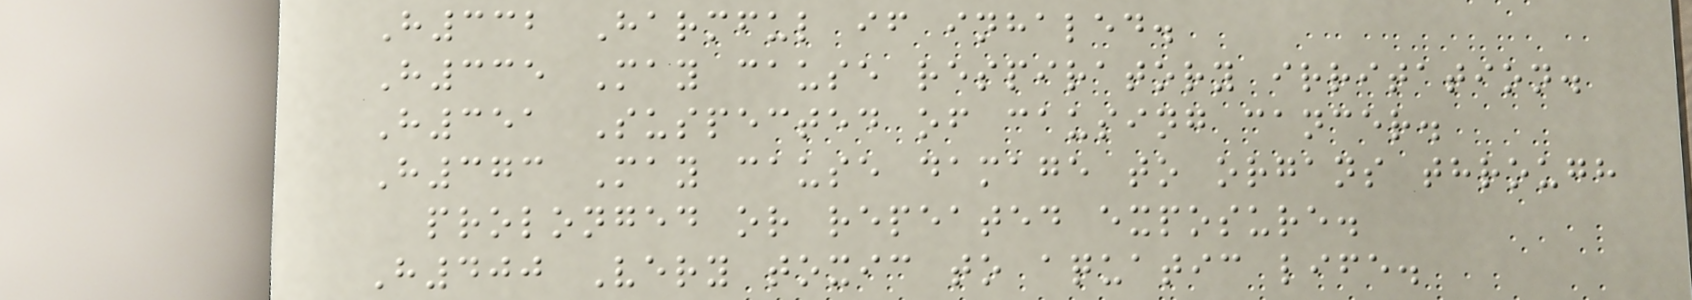H332 Harmful if inhaled.
H335 May cause respiratory irritation.
H351 Suspected of causing cancer.
H373 May cause damage to organs through
prolonged or repeated exposure.
H400 Very toxic to aquatic life.
